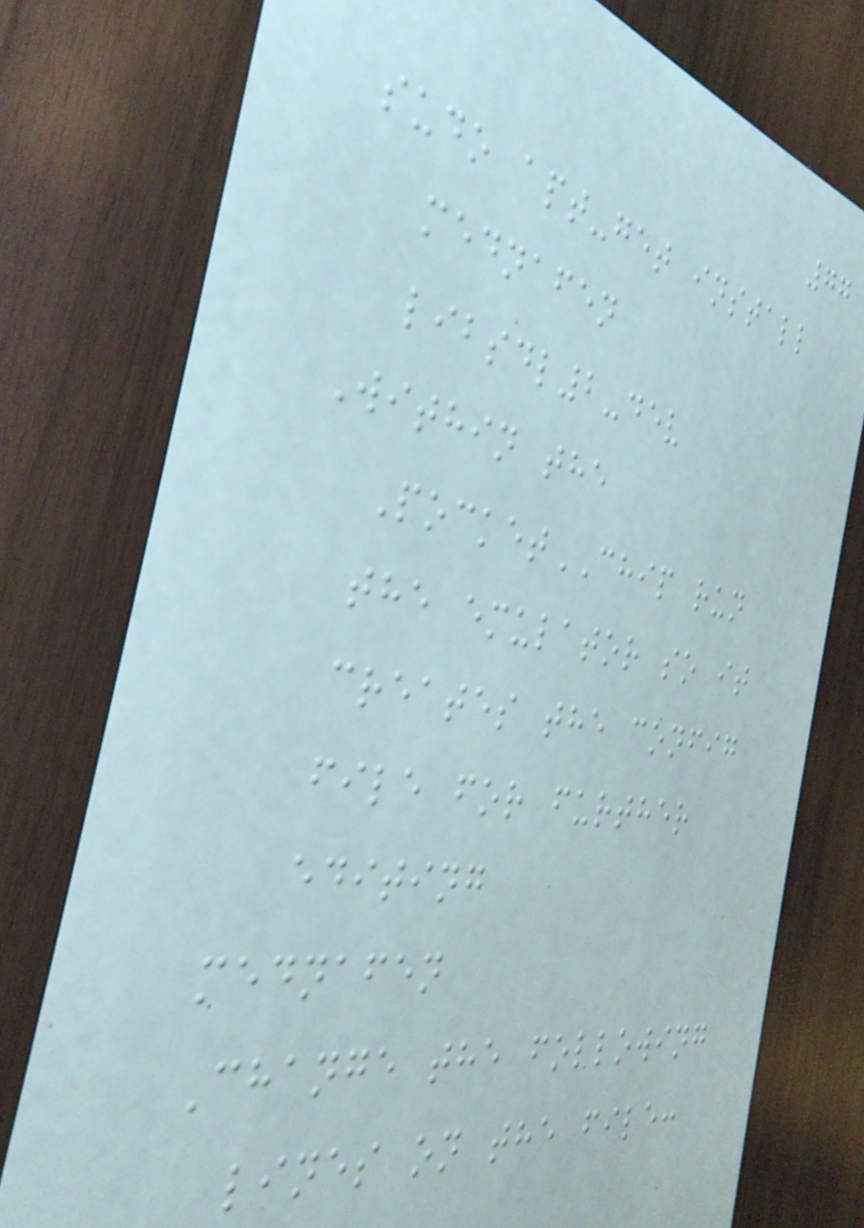77
sudo apt-get install
mednafen
libsdl2-dev
Within the
PocketCHIP run
the emulator so it
creates the config
file for further
editing
mednafen
Change the following
lines on the file:
